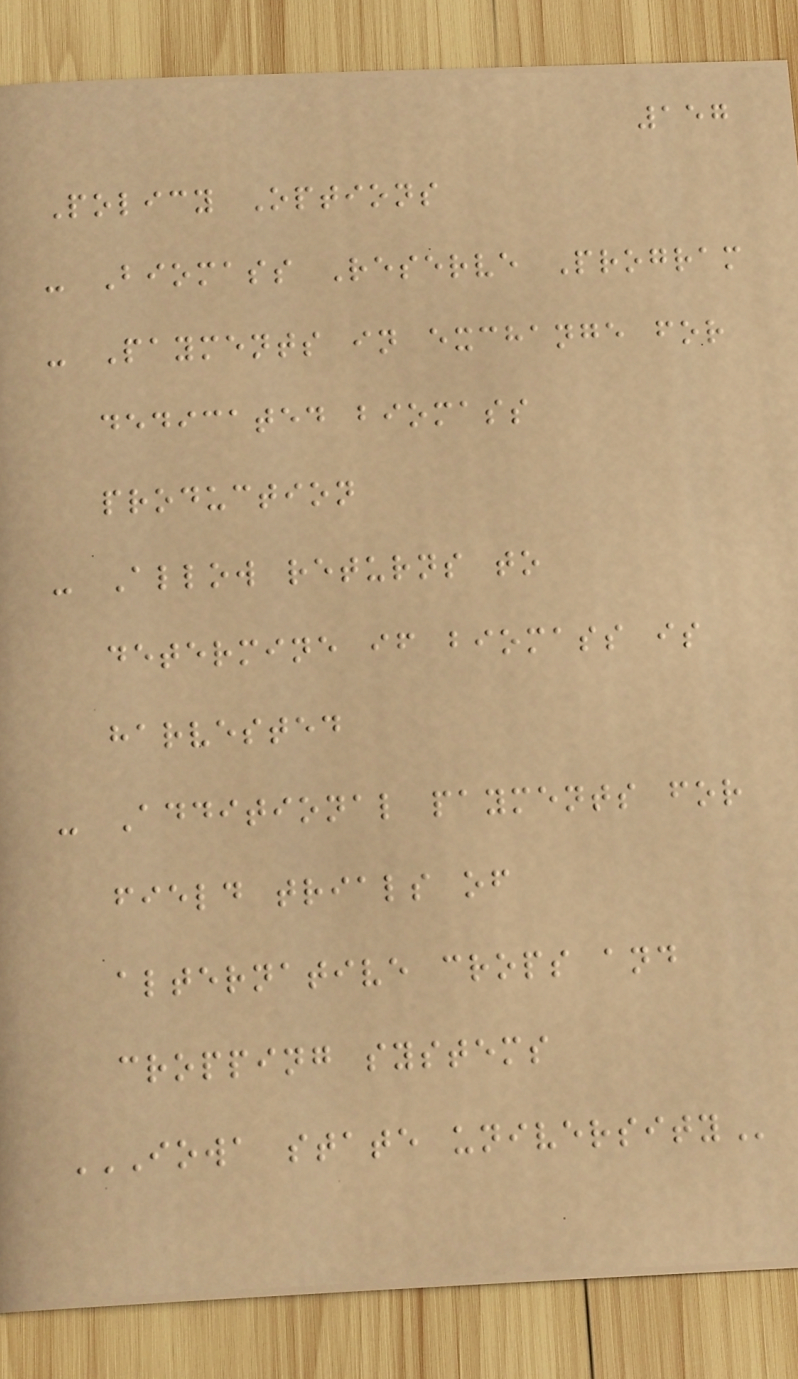157
Policy Options
- Biomass Reserve Program
- Payments in exchange for
dedicated biomass
production
- Allow returns to
determine if biomass is
harvested
- Additional payments for
field trials of
alternative crops and
cropping systems
IOWA STATE UNIVERSITY
